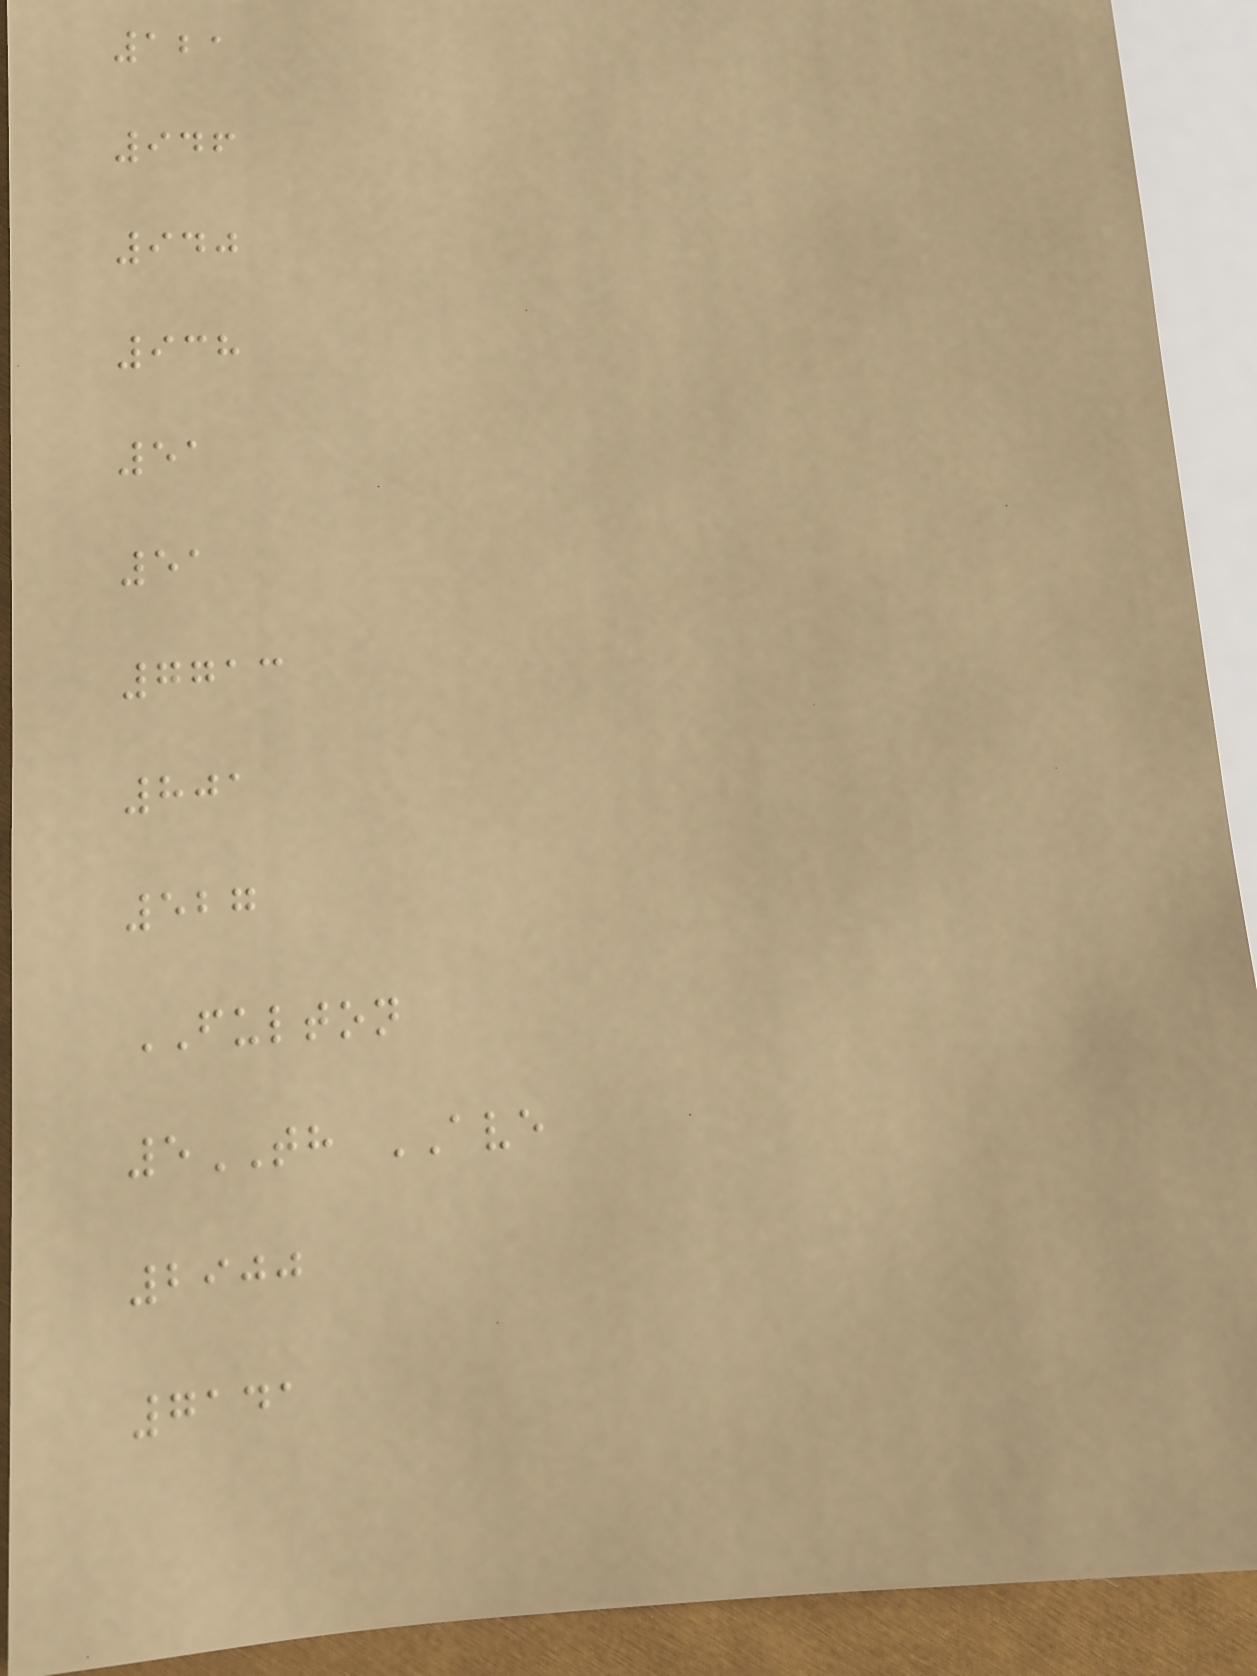121
946
940
938
51
51
7713
801
527
FULTON
5TH AVE
2900
7141
